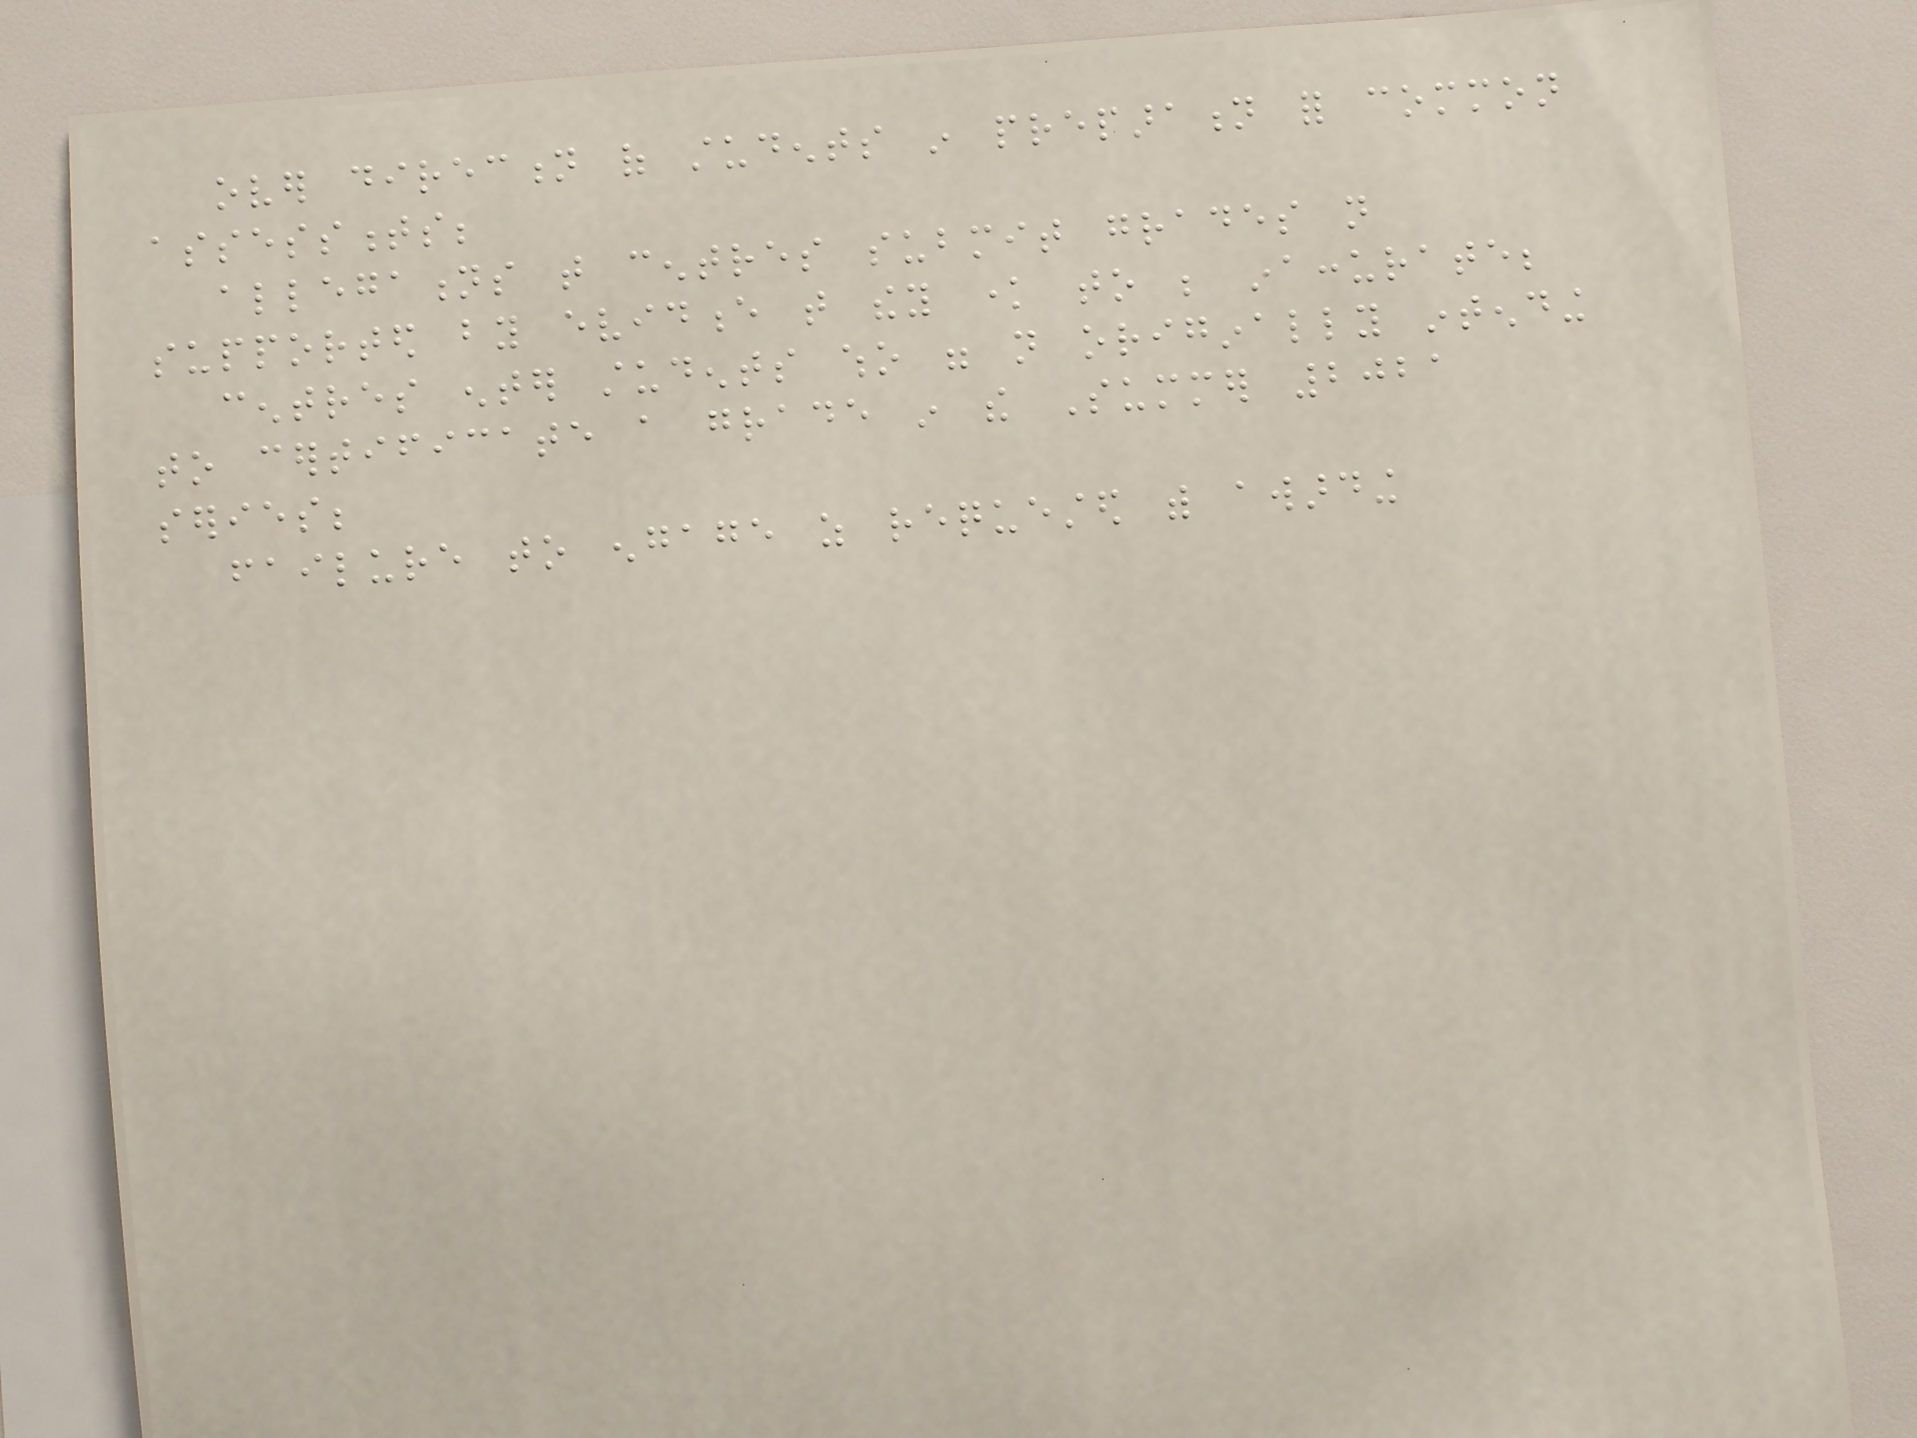over direction of students in preparation for common
assessments;
allegations that centres submit grades not
supported by evidence that they know to be inaccurate;
centres enter students who were not originally intending
to certificate a grade in the Summer 2021
series;
failure to engage as requested with awarding
